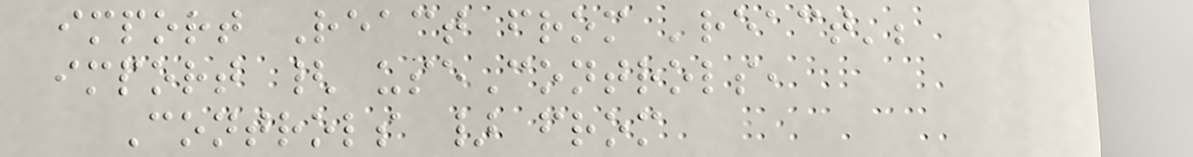import React from 'react';
import { useControls,
Controls } from
